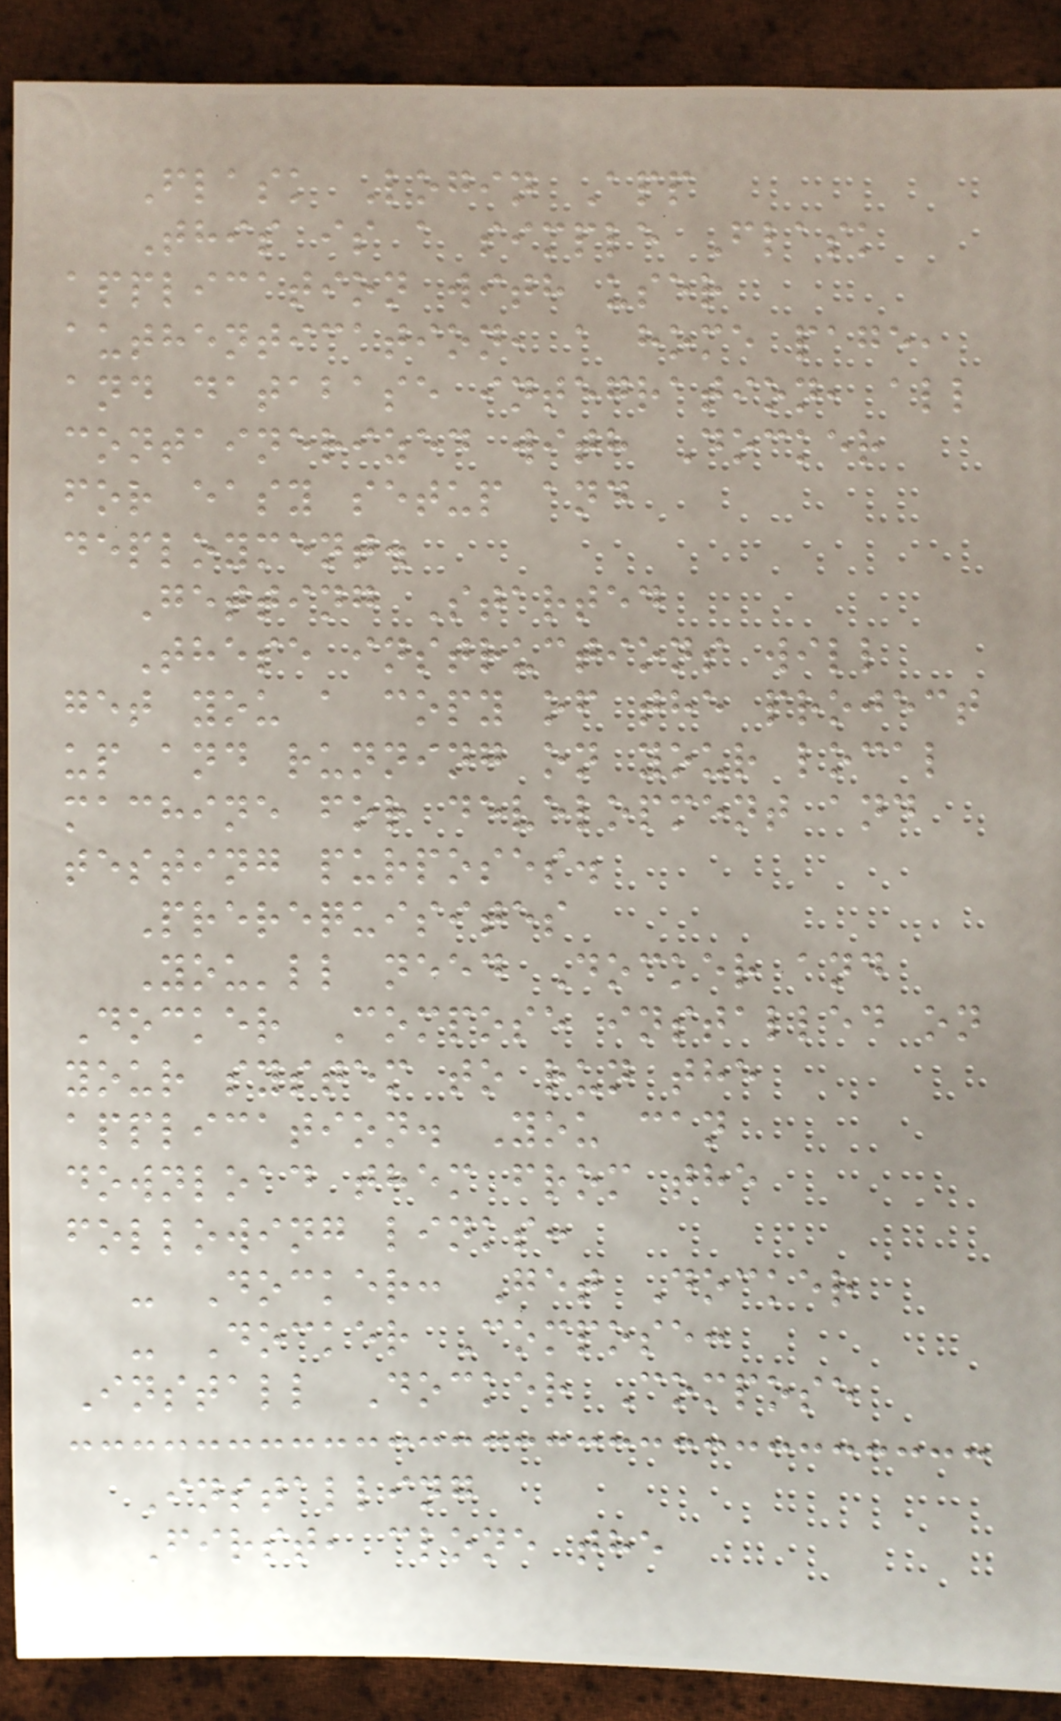Flask Login App
This is a simple Flask
application with user
authentication, a home page,
and database integration, all
containerized with Docker
for easy setup and
deployment.
Getting Started
These instructions will
get you a copy of the project
up and running on your local
machine for development and
testing purposes.
Prerequisites
You'll need Docker and
Docker Compose installed on
your system to run the
application. You can
download them from the
following links:
- Docker: Get Docker
- Docker Compose:
Install Docker Compose
Installing
First, clone the
